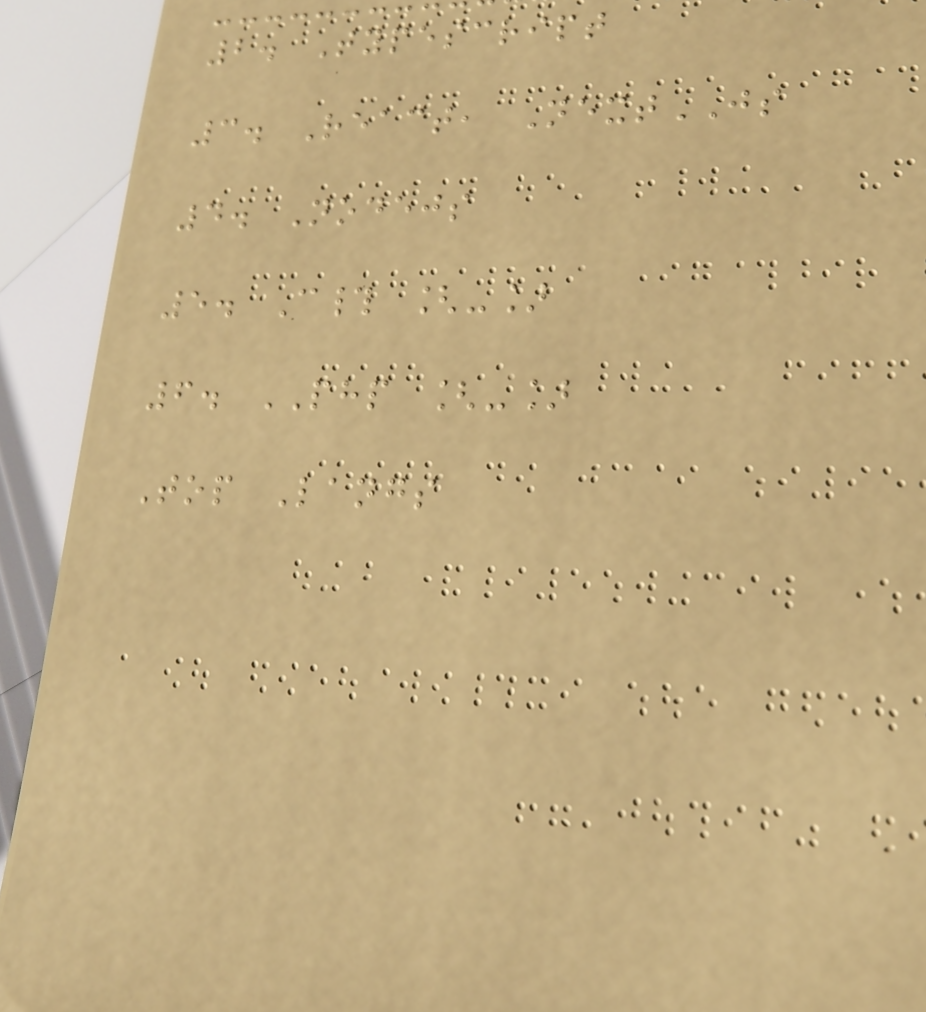2. Typescript
3. React, NextJS
4. Nodejs
5. C# [-]
6. PHP [-]
Top Langs
